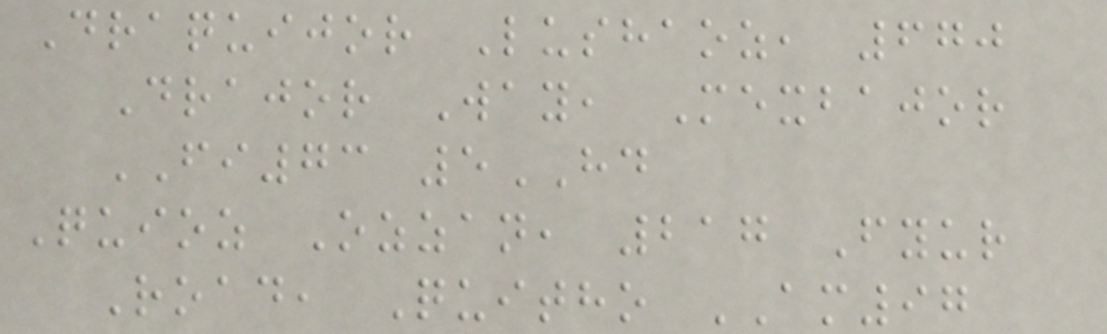Draquijor Lushaoz, 670
Drajor Way, Mexbajor
FI73 5HD
Quioz Ozzan, 217 Fyur
Road, Quitho AM97
